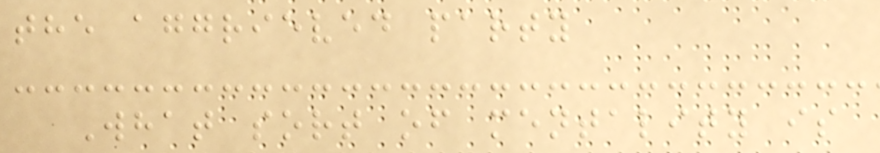the aggrieved party
What sort of mentality is
